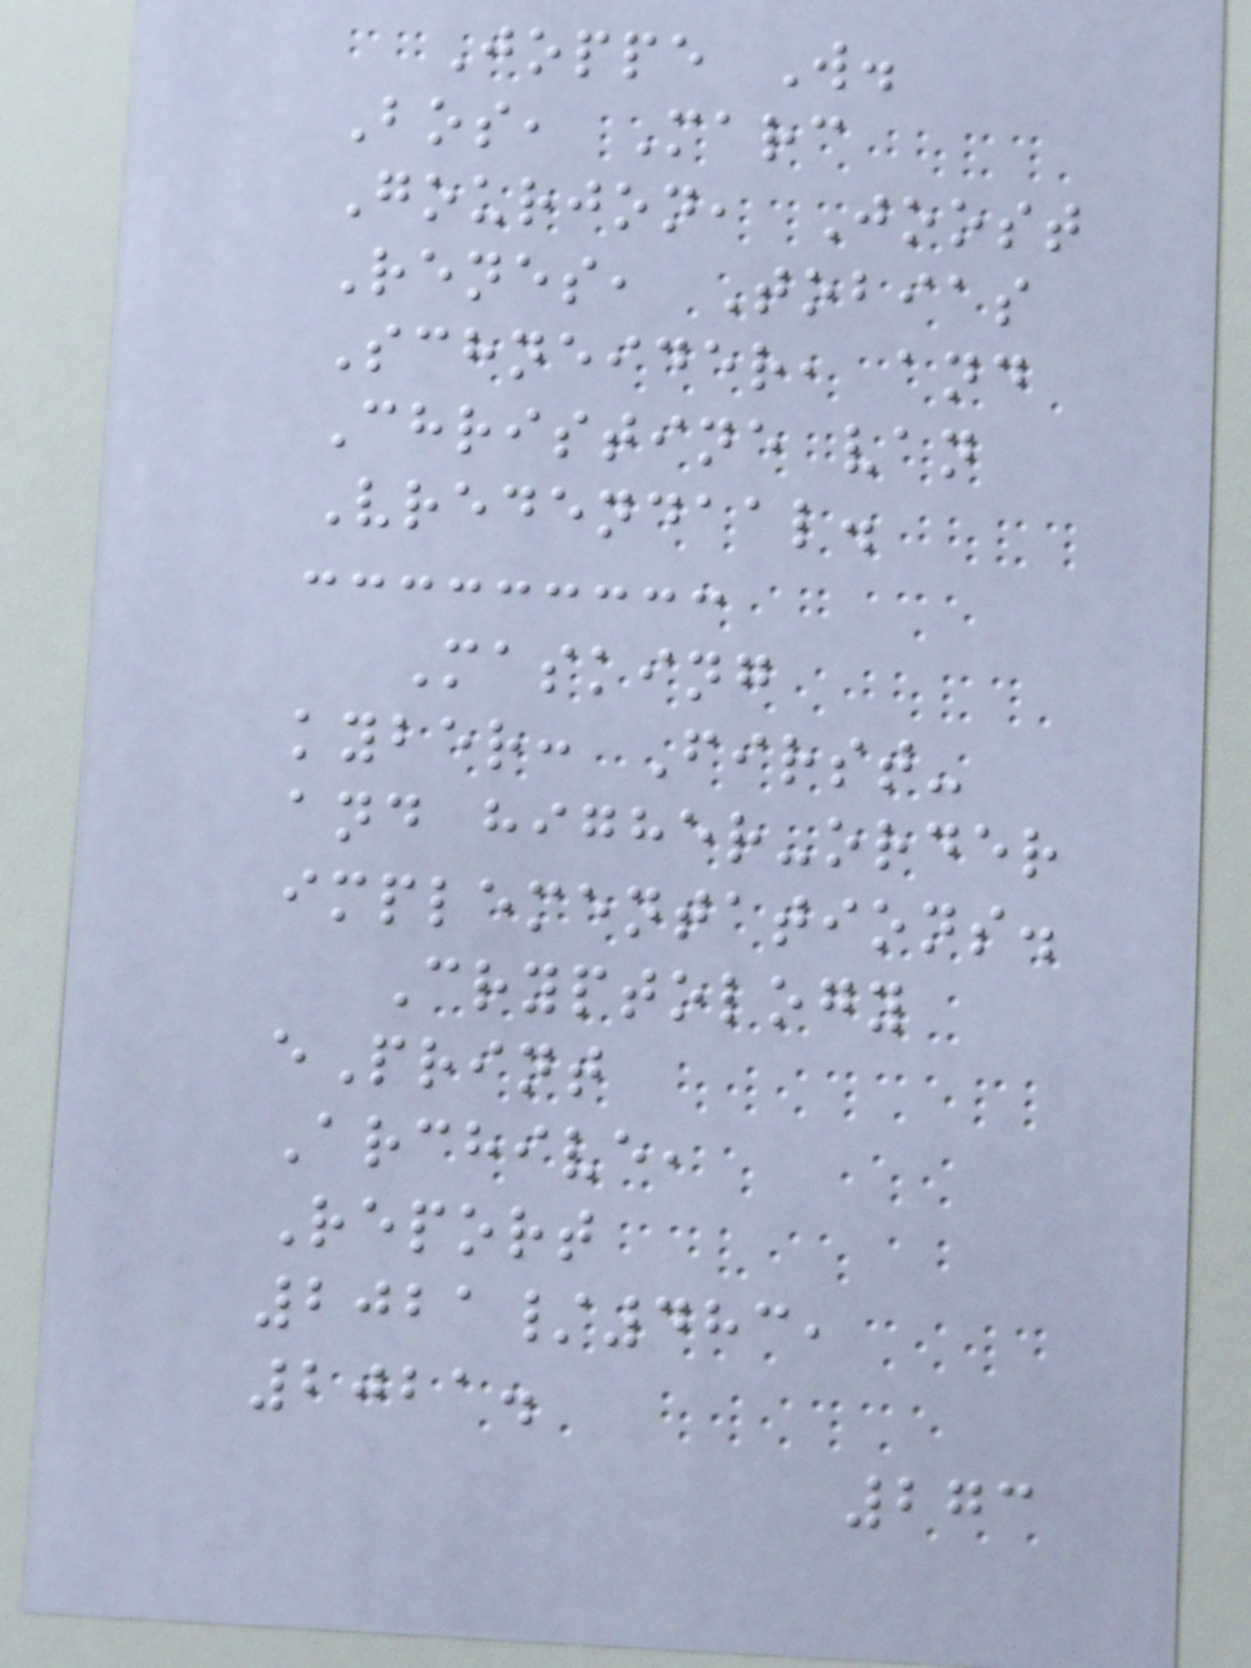Joppe W.
Bos, Marc
Gourjon, Joost
Renes, Tobias
Schneider, and
Christine van
Vredendaal.
Masking
kyber: First-
and higher-order
implementations.
Cryptology
ePrint
Archive,
Report
2021/483,
2021.
273
